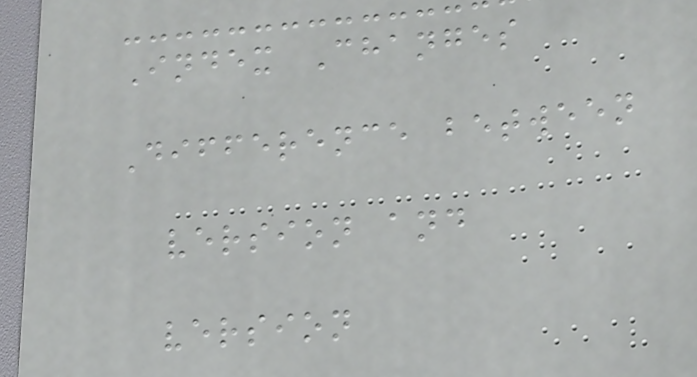Index Changes
Difference between
version and
version
